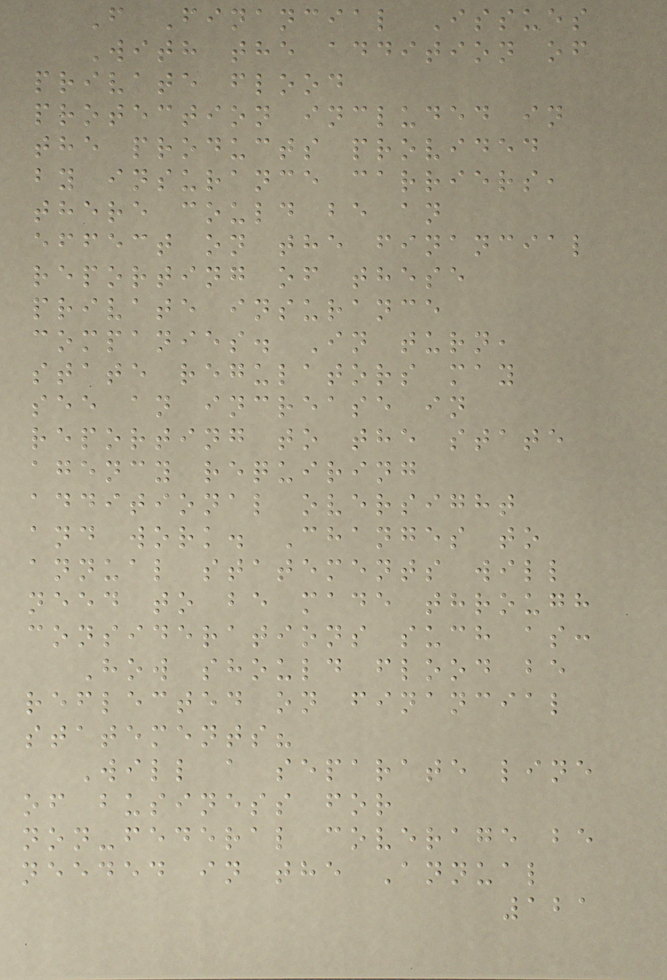F Financial Issues
With the addition of
private flood
protection included in
the products provided
by insurance carriers,
there could be an
effect on the financial
reporting of these
private insurance
companies. In turn,
state regulators may
see an increase in
reporting to the state
agency requiring
additional oversight
and work. Changes to
annual statements will
need to be made through
considerations such as:
How should flood be
reflected on financial
statements?
Will a separate line
of business for
non-federal coverage be
needed in the Annual
121
